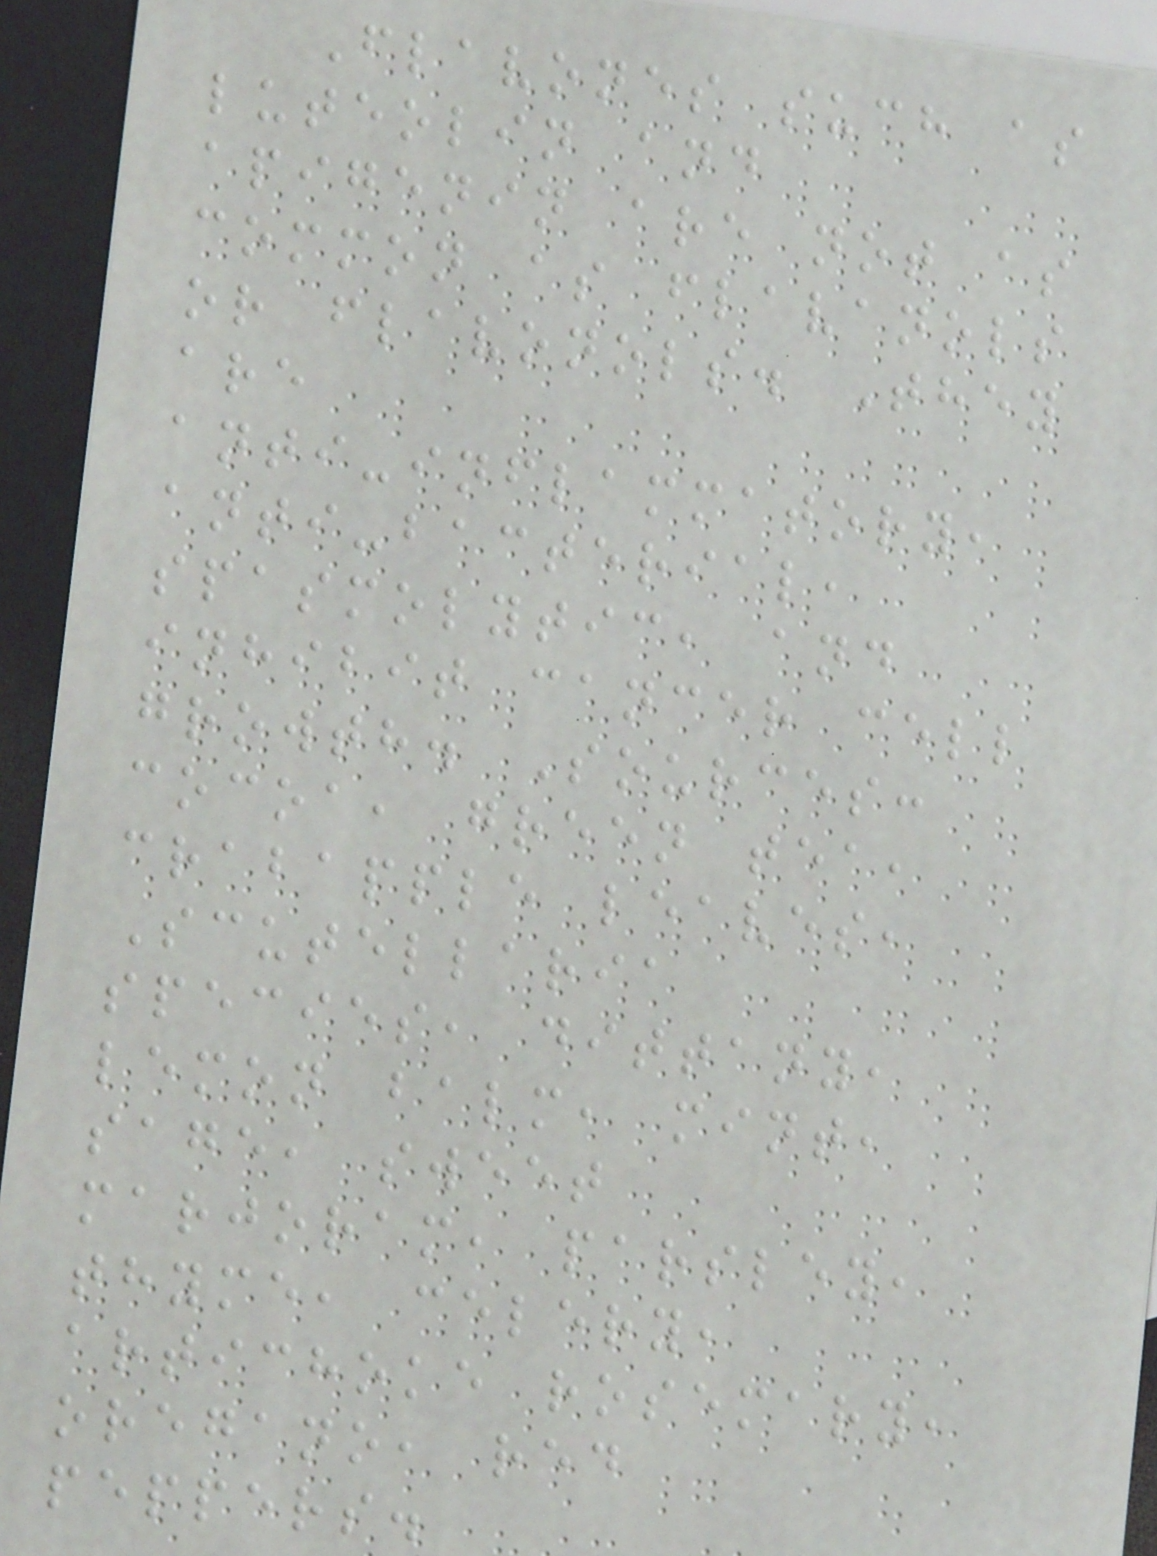Flavones such as
luteolin and
apigenin are not as
common as flavanols
or flavonols. They
are
anti-inflammatory,
anti-bacterial,
spasmolytic, and
inhibit cancer cell
growth. Sources:
cocoa, green tea,
crabapple leaves,
Scutellaria
species, dittany,
lemon balm, mint,
sage, sweet
marjoram, parsley,
thyme, celery,
artichoke rosemary,
oregano, red
peppers.
